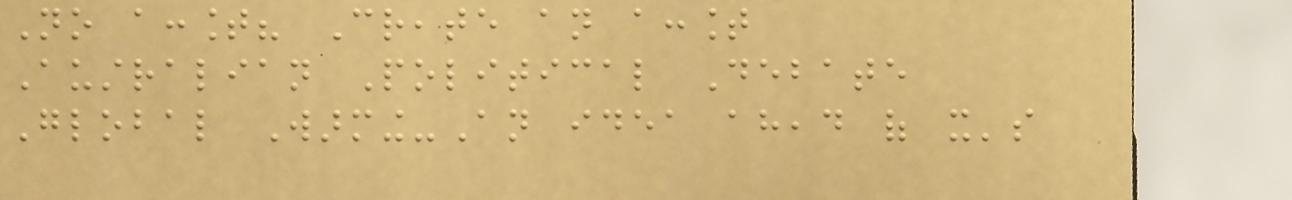No account? Create an account
Australian Political Debate
Global Warming-An idea ahead of it's
